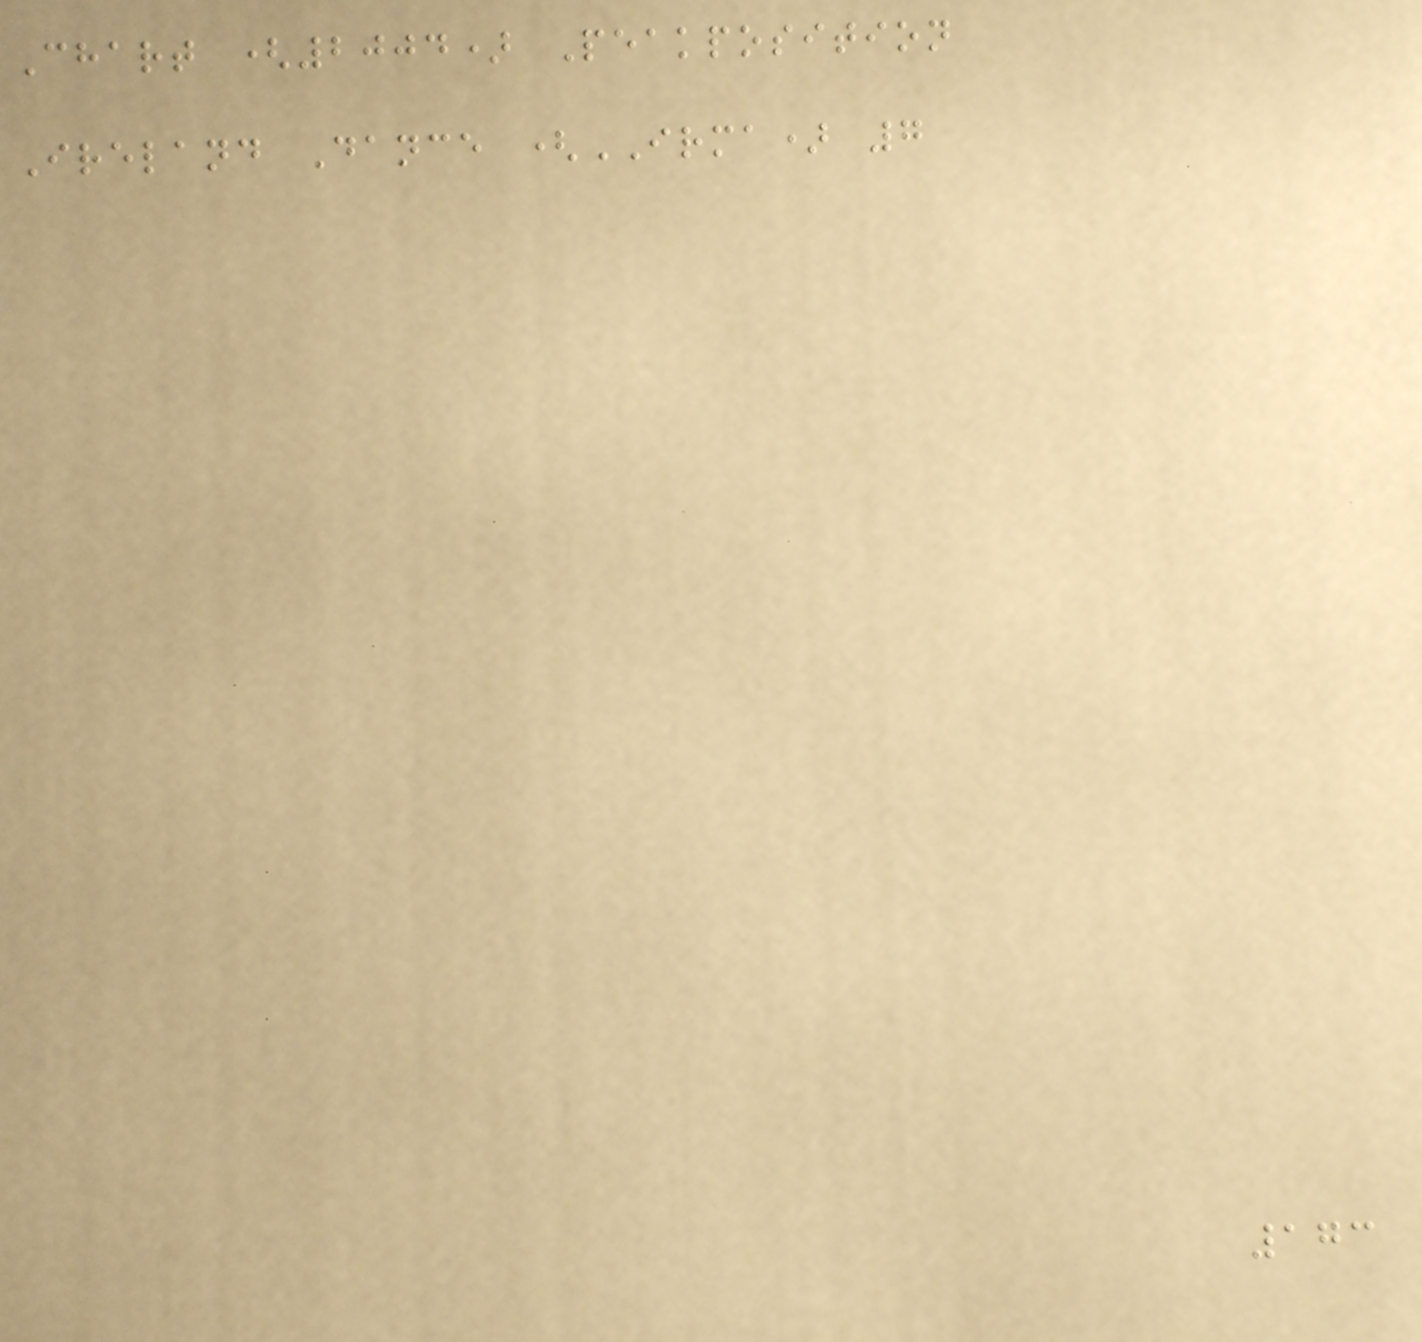Chart (2004) Peakposition
Ireland Dance (IRMA) 7
173
